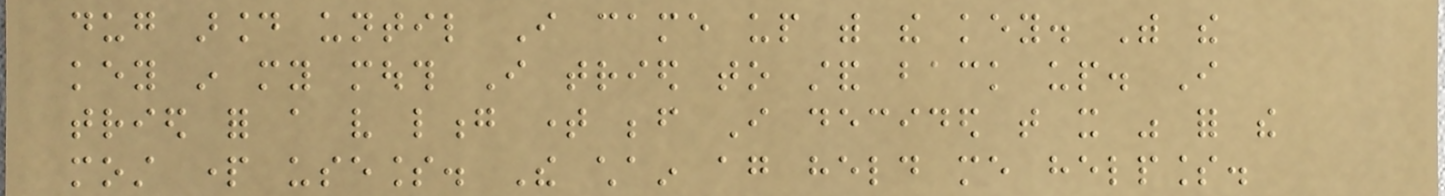dug around until I came up with the key. With the
key in my mouth I tried to stand back up. I
tried for a very long time before I decided that it was for the
most part useless. The chain again held me helpless.
